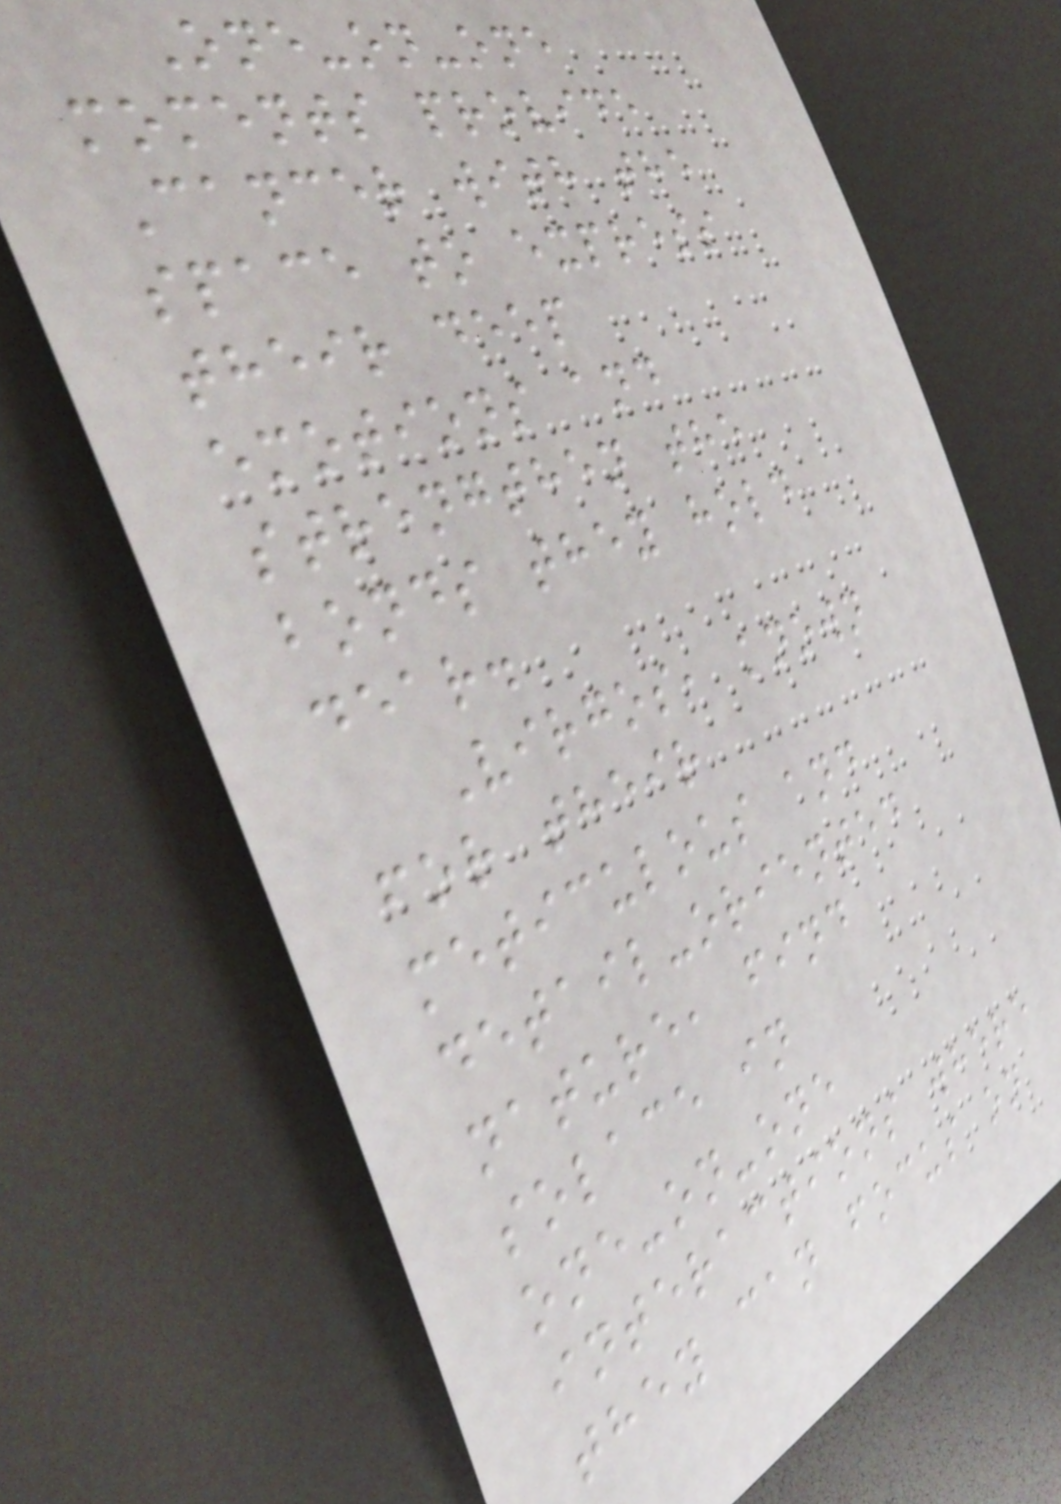One-on-one
moments provide
Cancer with the
space to express
their deep
emotions and
strengthen the
bonds they hold
dear.
Virgos, known
for their
meticulous and
detail-oriented
nature, find
solace in
one-on-one
interactions where
they can focus on
